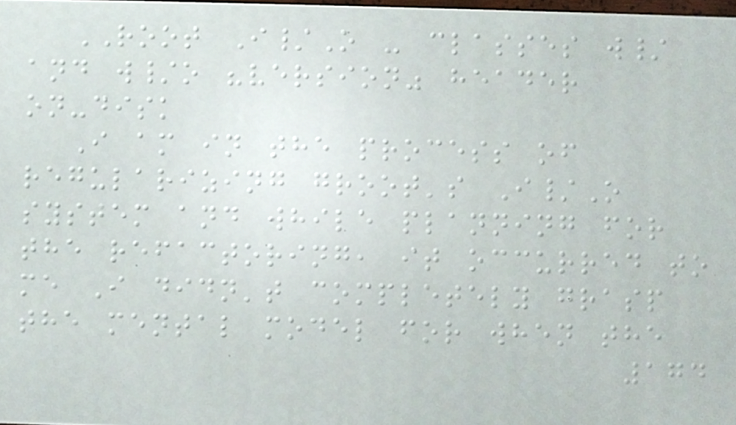ROOT I/O - classes w/
and w/o "version" header
on-disk
I am in the process of
regularizing groot's I/O
system and while planning for
the refactoring, it occurred to
me I didn't completely grasp
the mental model for when the
174
